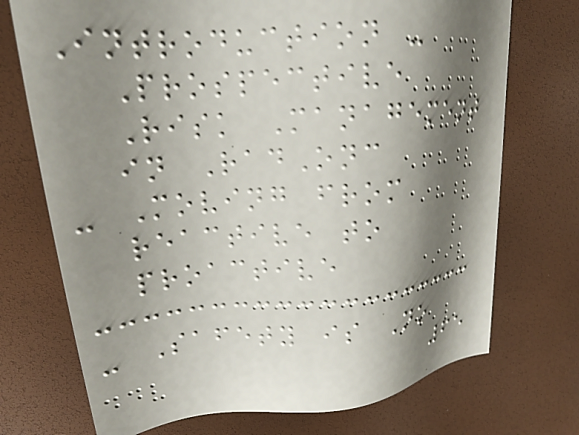Introduction -
Prospective
Risk Management
in RadOnc
- Moving from
reactive to
proactive
- Safety is No
65
